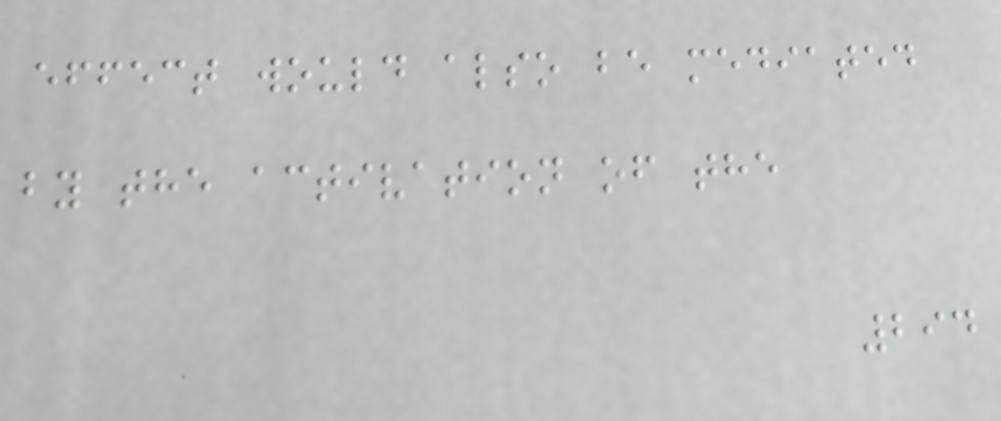effect would also be mediated
by the activation of the
294
